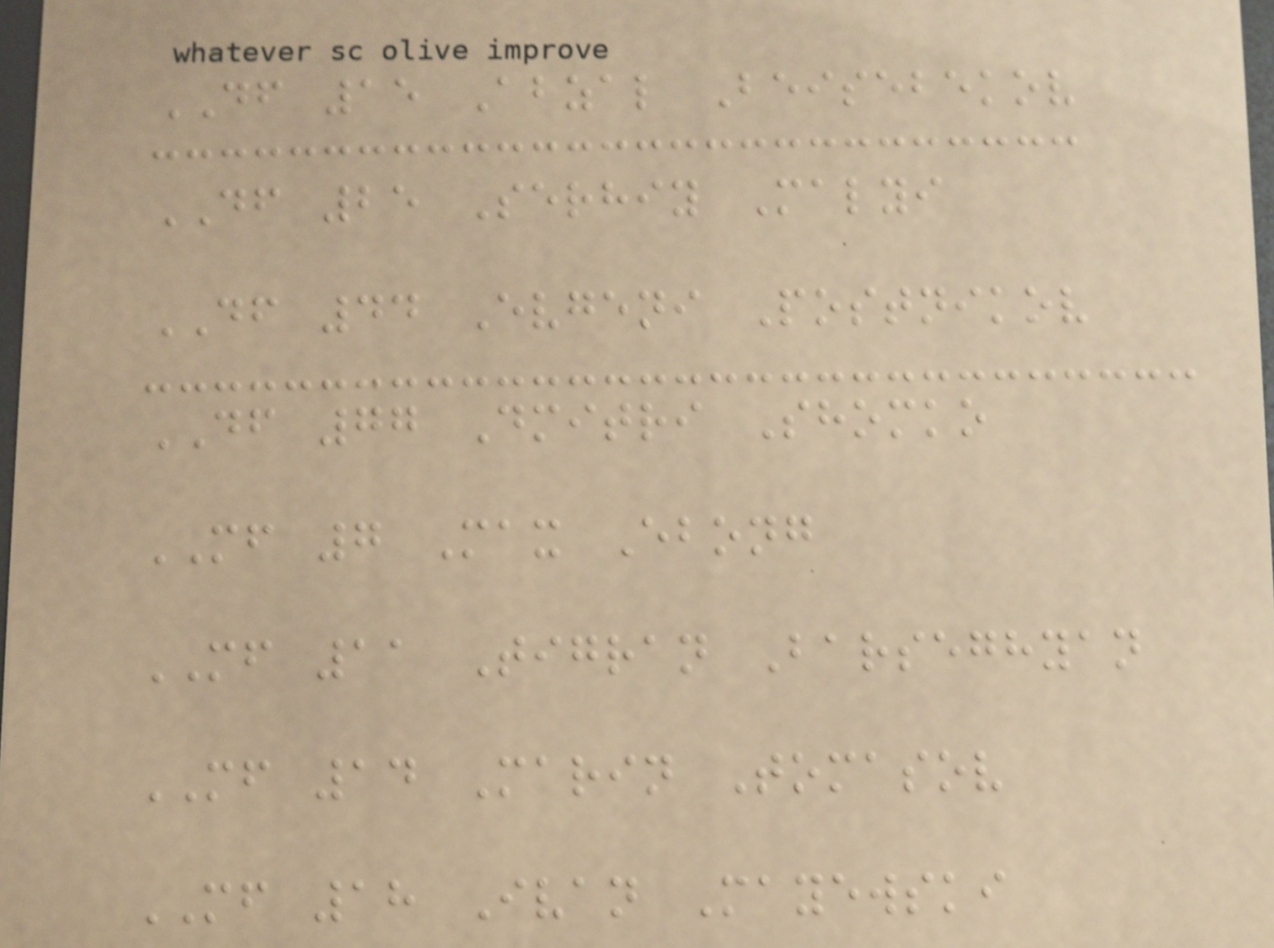DF 15 Abzal Beisebekov
DF 25 Serhiy Malyi
DF 44 Evgeni Postnikov
DF 77 Dmitri Shomko
MF 7 Max Ebong
MF 11 Tigran Barseghyan
MF 14 Marin Tomasov
MF 18 Ivan Mayewski
